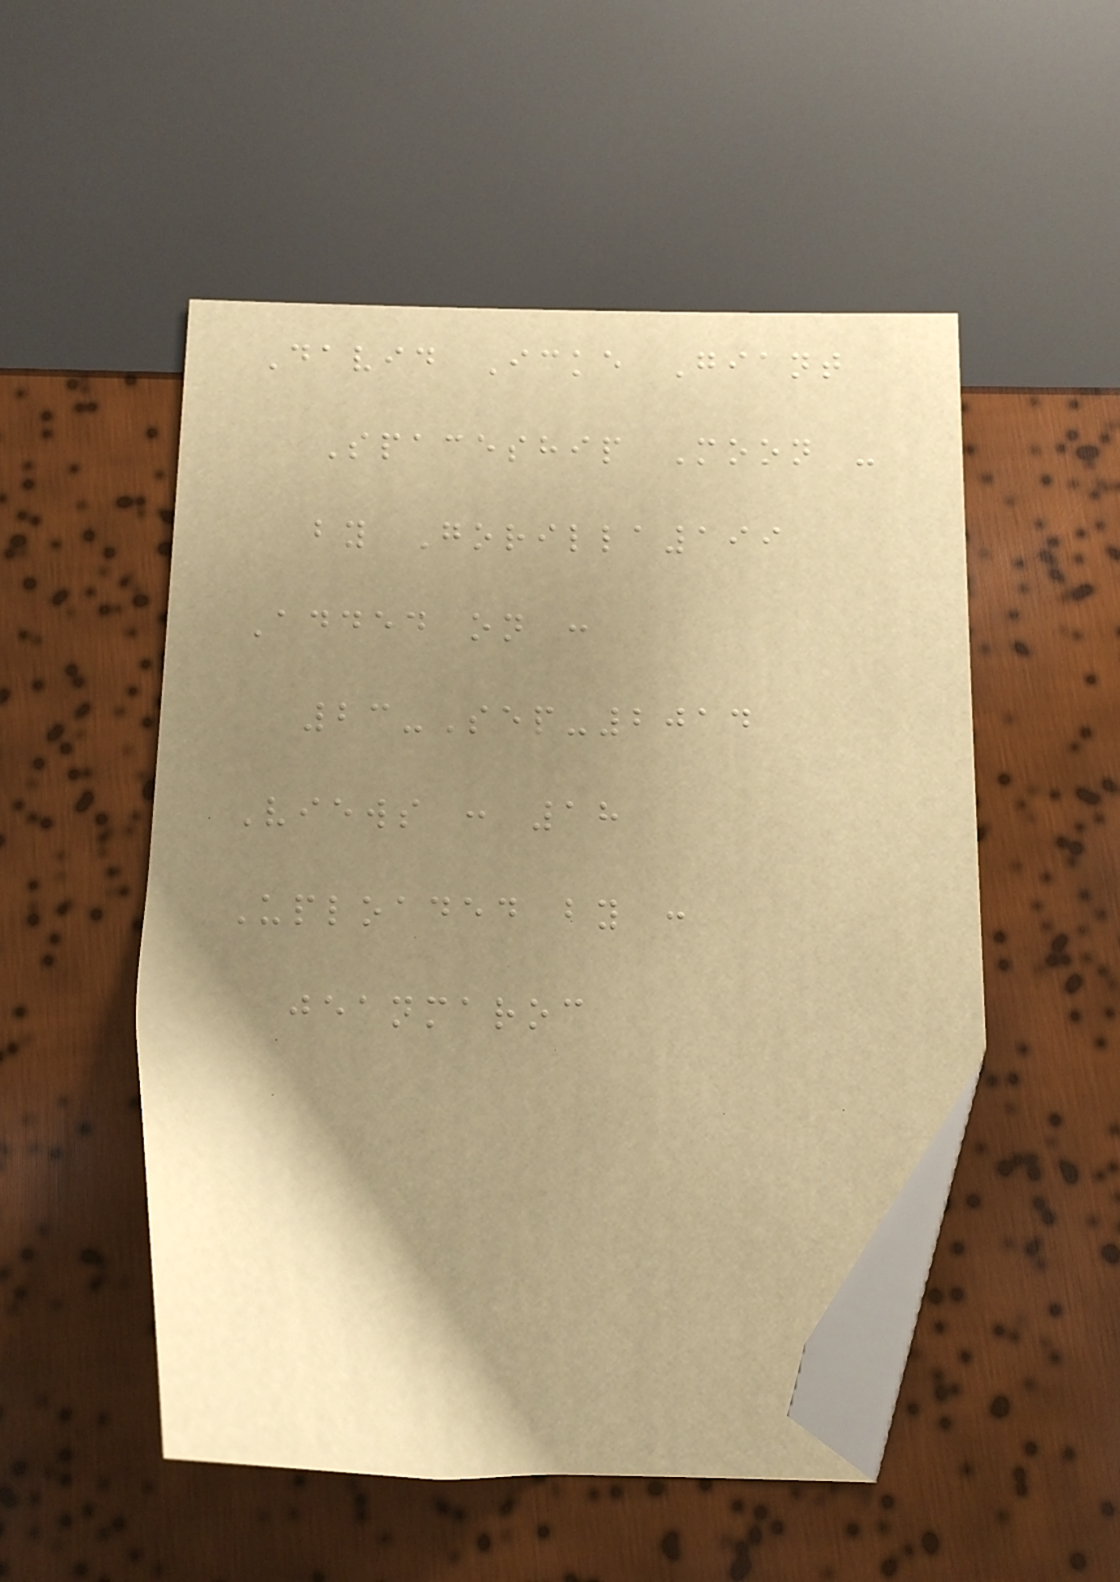David Icke Giant
Spaceship Moon -
by Gorilla199
Added on :
23-Sep-2014
Views : 18
Uploaded by :
jeanmaroc
